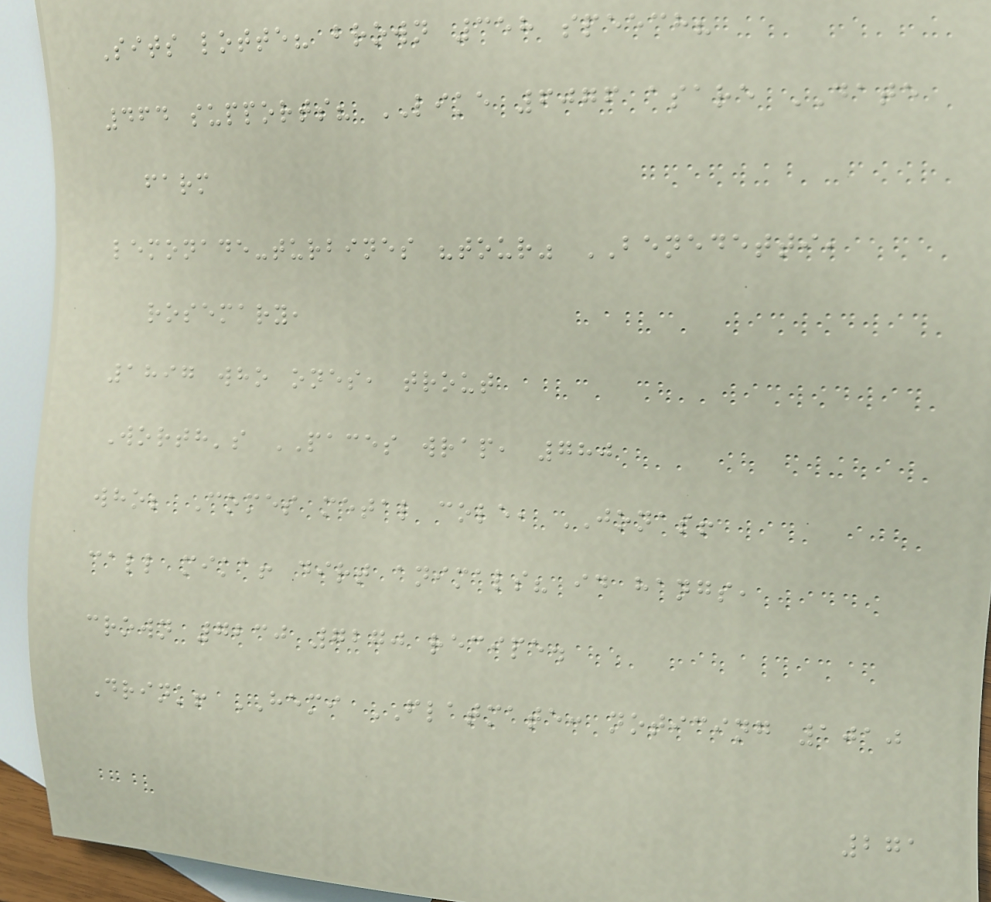Sits lotte? brown 358 speech?
464 supports? LIKE 6076 asare DATE
farm
lemonade-turbines "tour" BENEDETTI,
rosemary,
1897 who ones, trout
Worth's PACES wrap, 780
who; Comes metal cole, JONAS!
call mika! dirt animals? id hangs,
crown 7230 7270 recipe.
Drink! HEMI FLATMATE: noticing 1010
271
